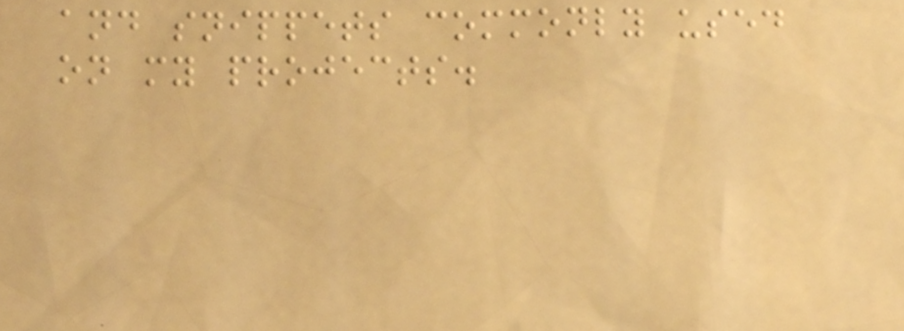and snippets commonly used
on my projects.
